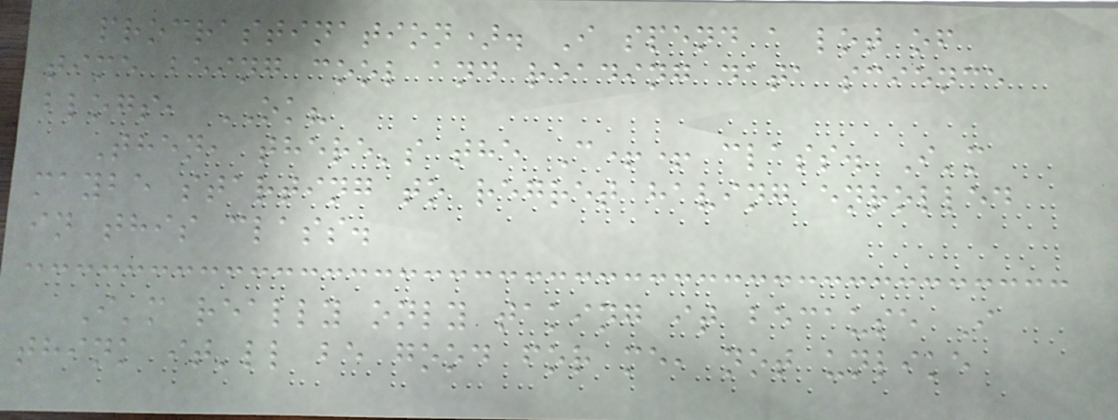procrastination). I spend a lot of
time being cool and reading data science
blogs, OK?
Then, there's the C++ class. I'm
maybe starting to regret having enrolled
in this class.
I'm really only taking it because I
think it'll be good for me, not unlike
